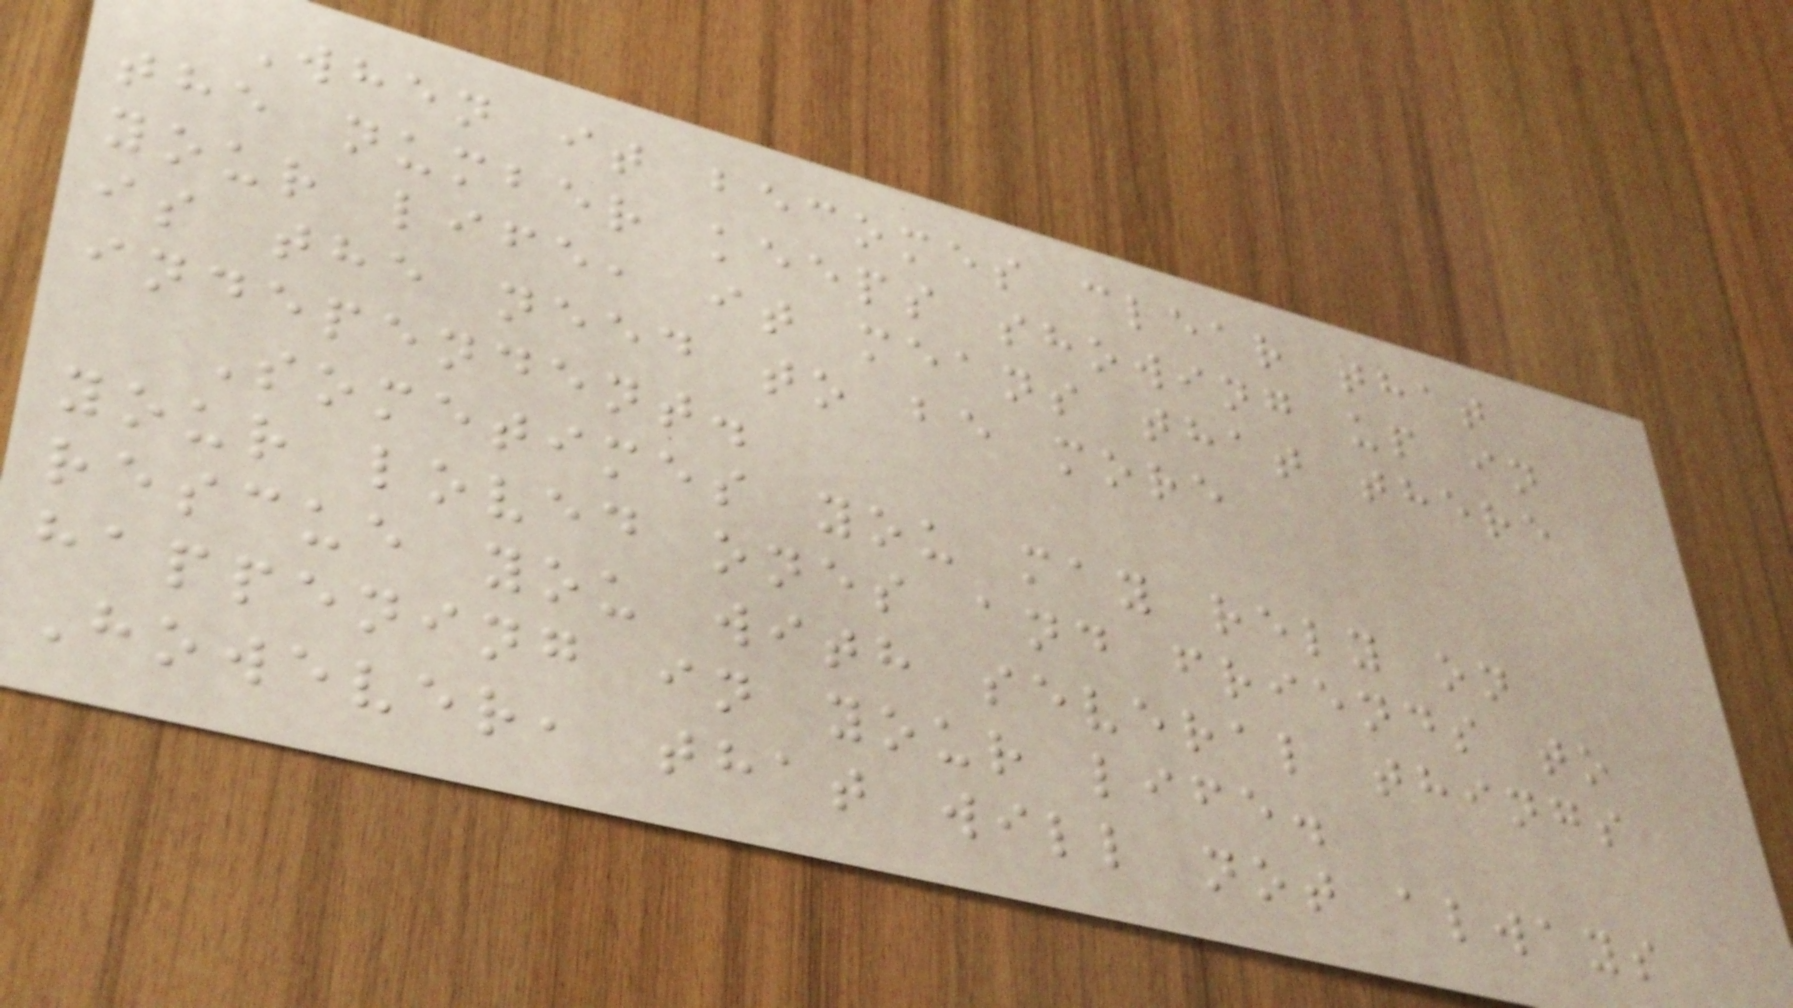When it becomes clear that
the number keeps showing up in
your life, it means that there
is the need to be more
independent.
Sometimes you may rely on
your loved ones and friends to
rescue you with several things
happening in your life.
However, that will not always
